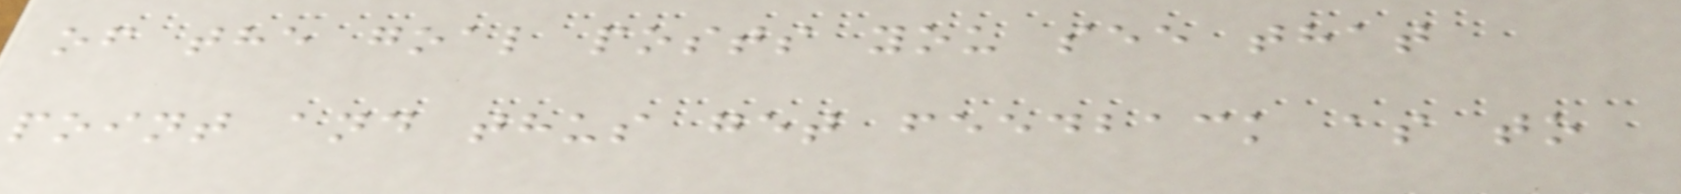of the goal posts you see that
point and thus get feedback as to
